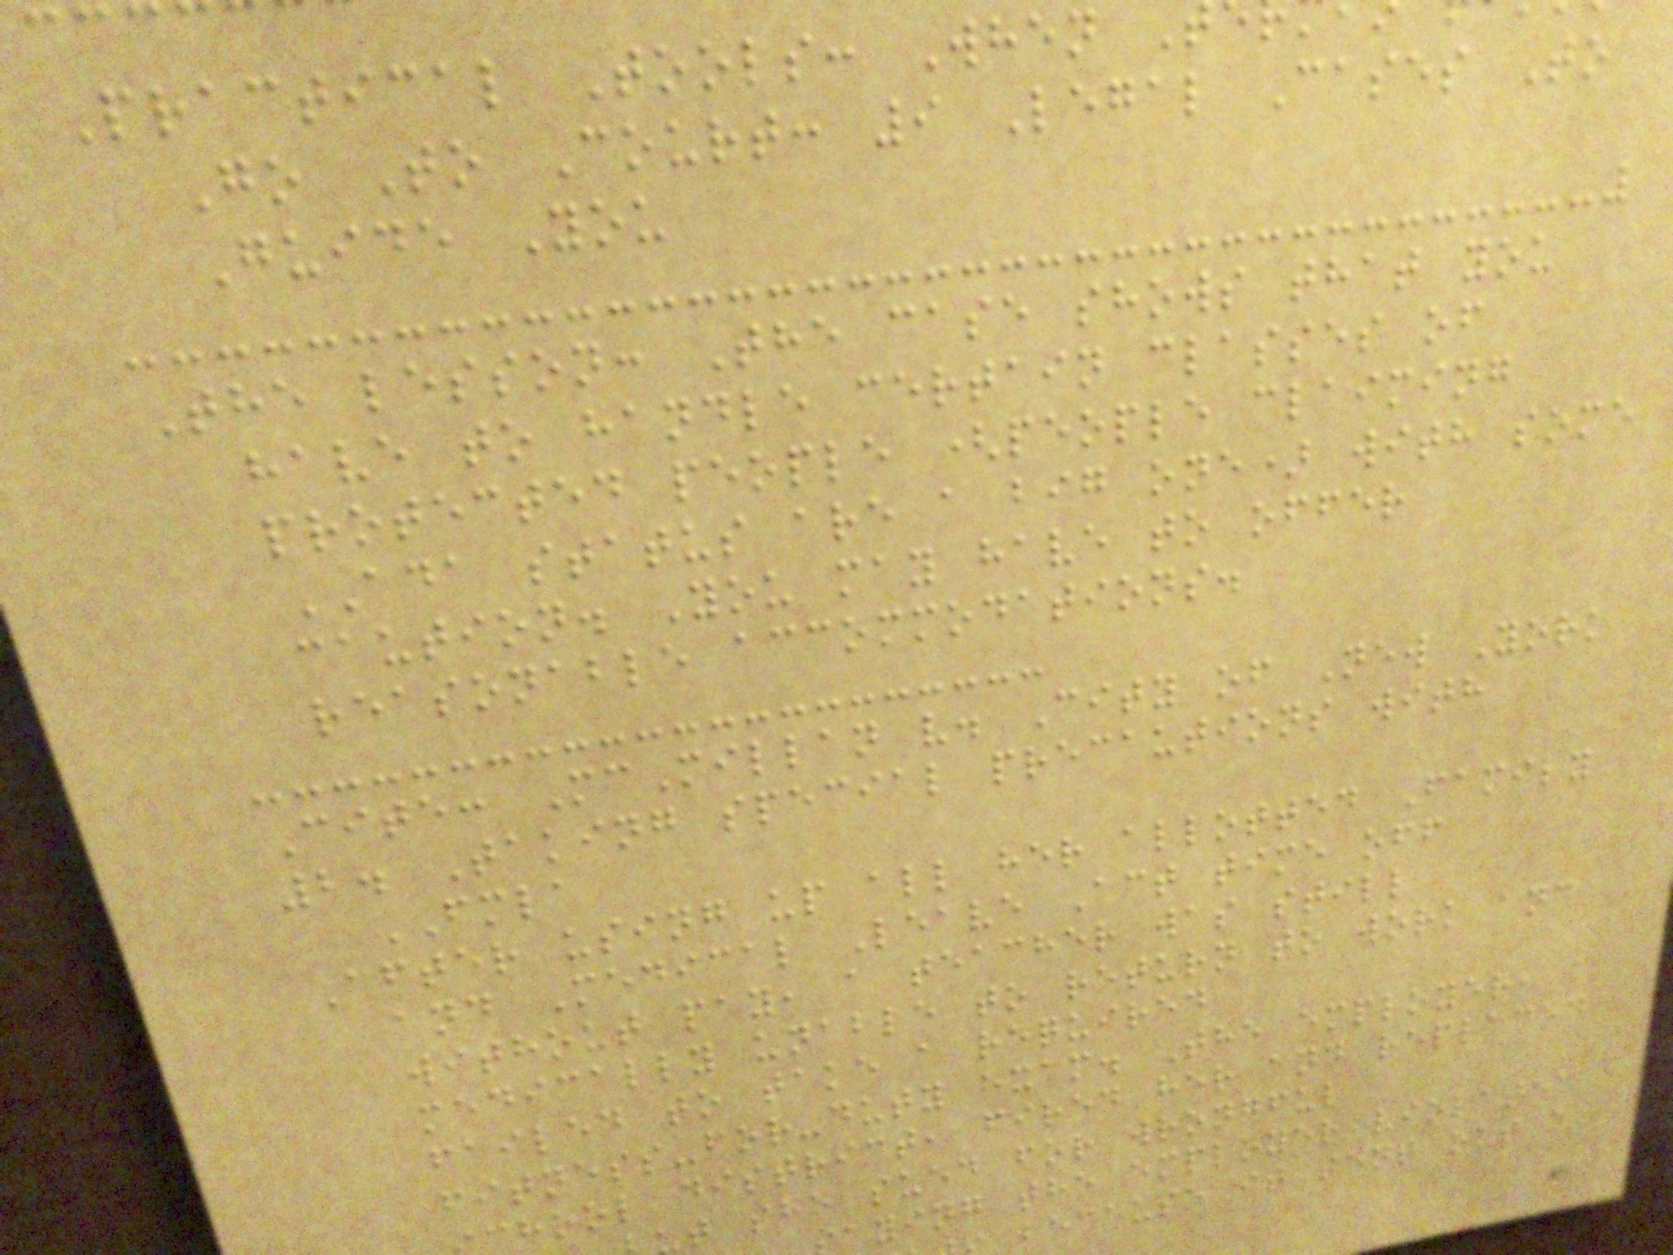Practical Tools: When
Go To Court: 9 Legal Cases To
Guide You
The lesson: The case shows that you
have to handle certain classes of
protected people (people claiming
ADA status are a big one) with some
caution. You may have to offer
reasonable accommodations.
Cite: McMillan v. City of New York
2. Taking special precautions with
FMLA
After using up all her allotted Family
and Medical Leave Act time off
without pay, a teacher was still
medically unable to return to work and
failed to take a required
fitness-for-duty exam. The employer, a
hool district, fired her and replaced
t she sued for wrongful
aying the employer violated
because it sent out a
